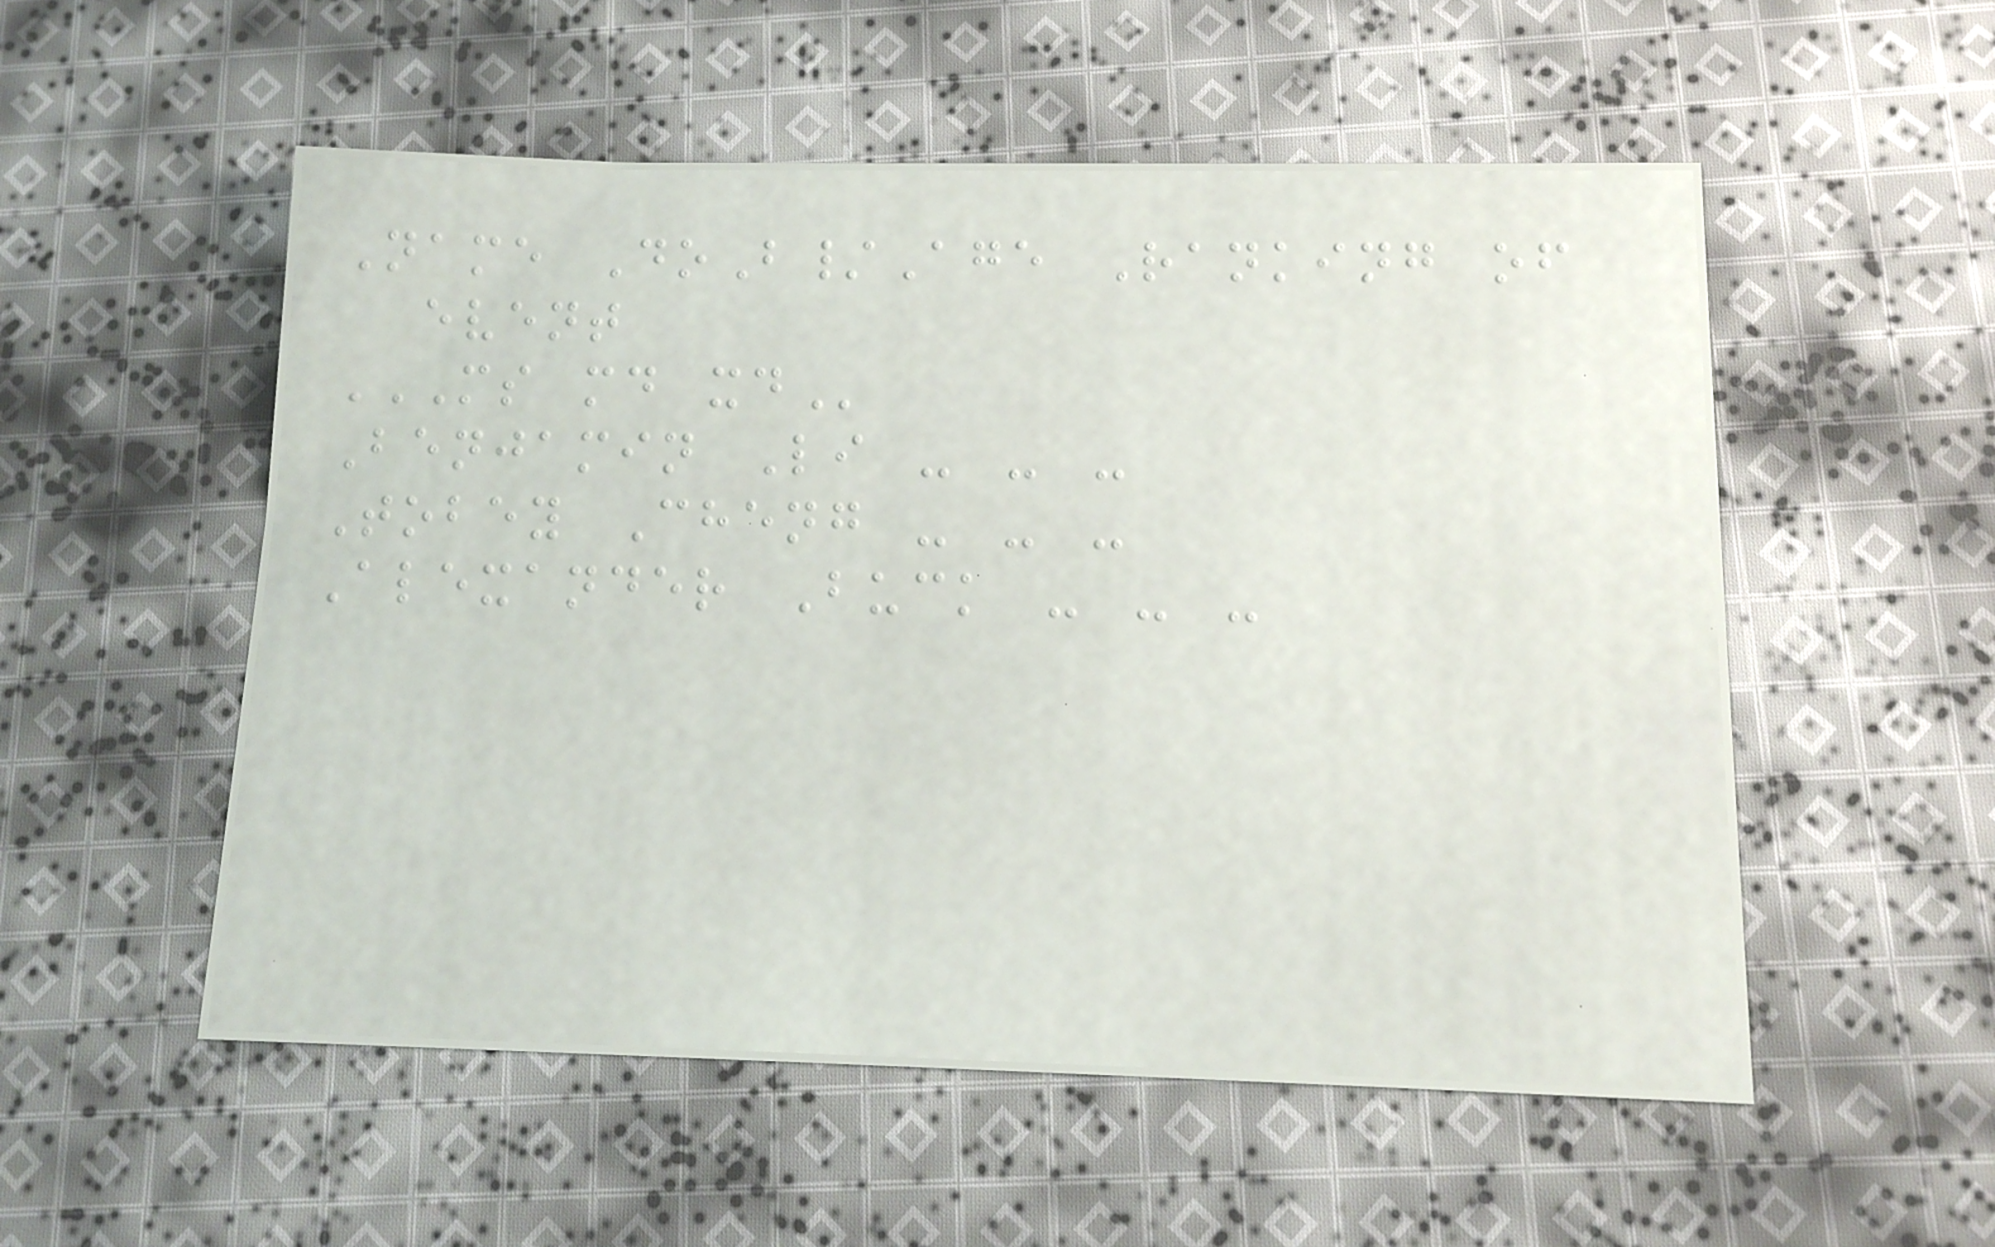Name DoB/Age Ranking of
event
MS MD XD
Benjamin Li - - -
Tobey Cheng - - -
Alexander Buck - - -
